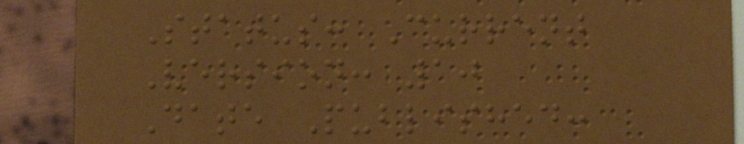Status: Current
Version: 10
Date Published:
